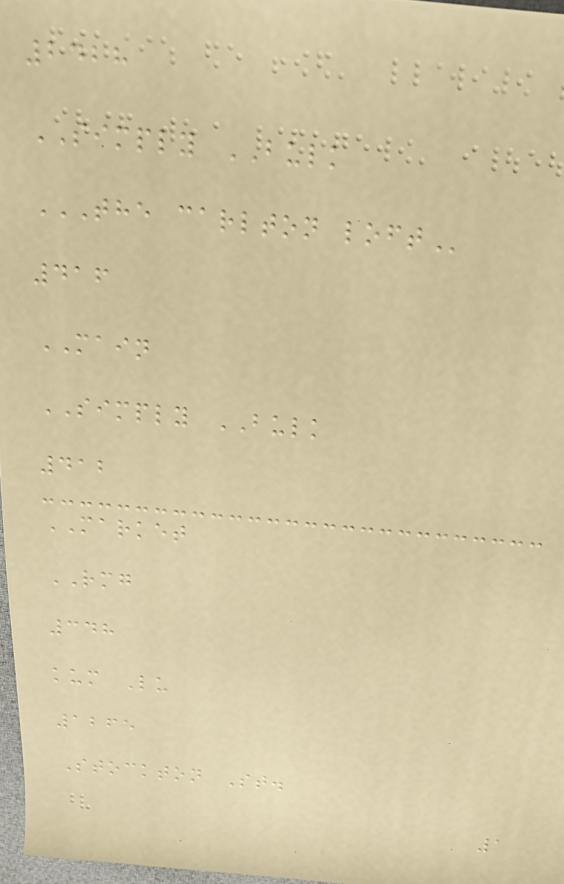2428
SIMPLY BULK
THE CARLTON LOFT
416
MAIN
SIMPLY BULK
412
MARKET
RMG
348
kum Lu
1265
Stockton St.
1
